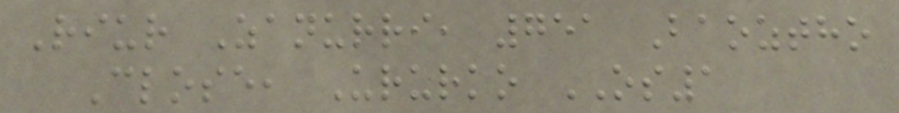Riur Zanurri, 751 Baoztho
Close, Ururko OS1
